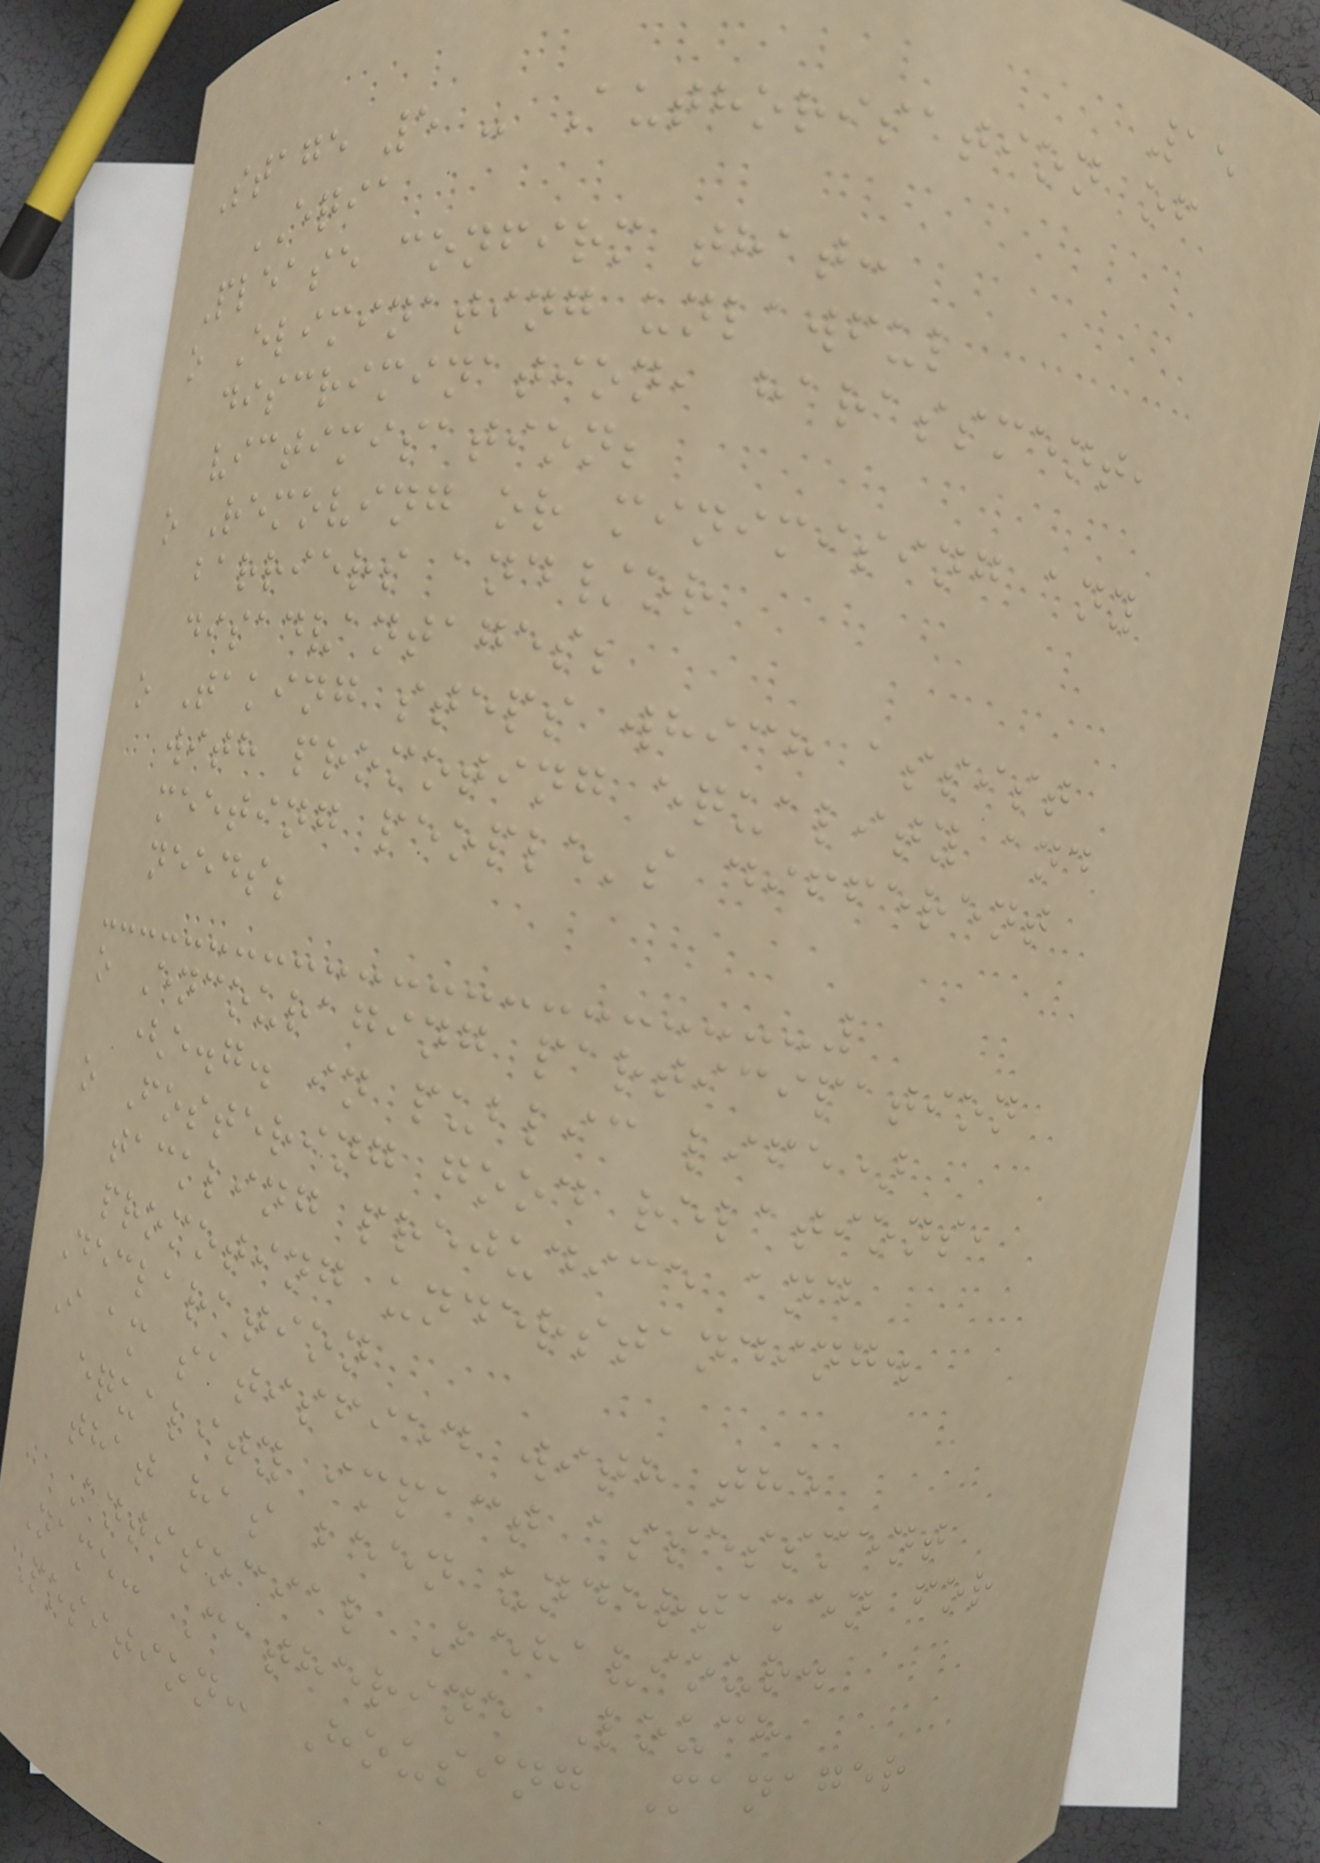15
Stage 5 - Authorisation of
EQIA
Please confirm that:
o Eliminating unlawful
discrimination, harassment,
victimisation;
o Removing or minimising any
barriers and/or
disadvantages;
o Taking steps which assist
with promoting equality and
meeting people's different
needs;
o Encouraging participation
(e.g. in public life)
o Fostering good relations,
tackling prejudice and
promoting understanding.
Declaration
I am satisfied with the
equality impact assessment
that has been undertaken for
Antisocial Behaviour.
Name: Catherine Louch
Position: Housing Manager
